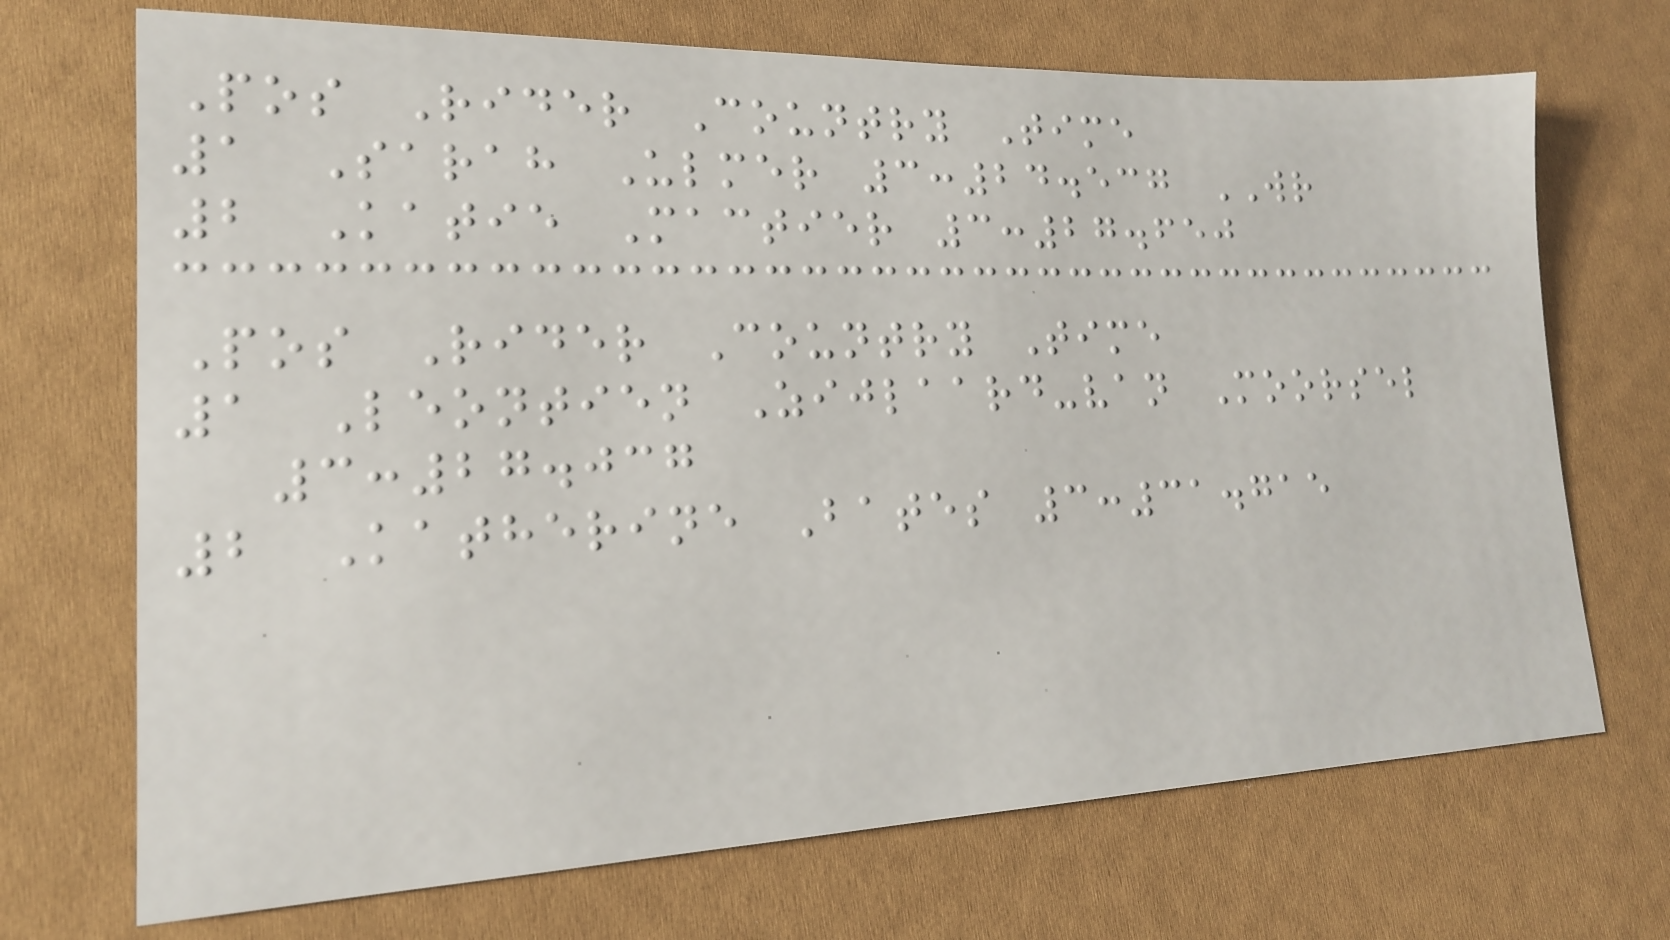Pos Rider Country Time
1 Sarah Ulmer 3:24.537 WR
2 Katie Mactier 3:27.650
Pos Rider Country Time
1 Leontien Zijlaard-van Moorsel
3:27.037
2 Katherine Bates 3:31.715
